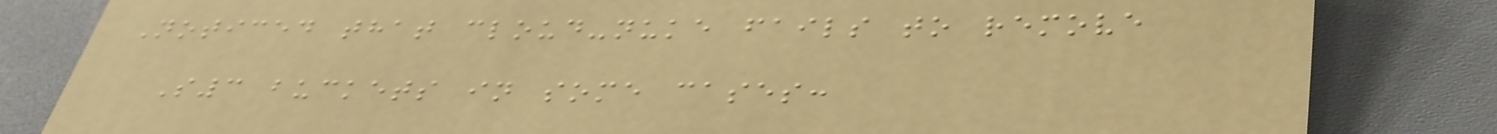Noticed that cloud-nuke fails to remove
S3 buckets in some cases:
